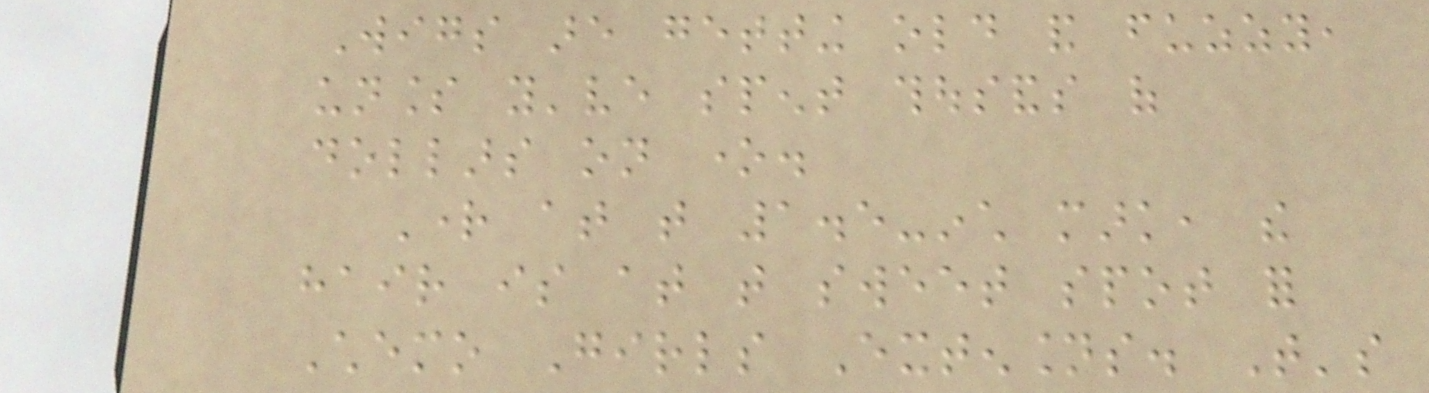Wigs are getting old and fuzzy,
unless you've spent thousands of
dollars on one.
Right at that 1.5-inch mark, the
hair is at that sweet spot for
Chemo Girls Extensions. That's
